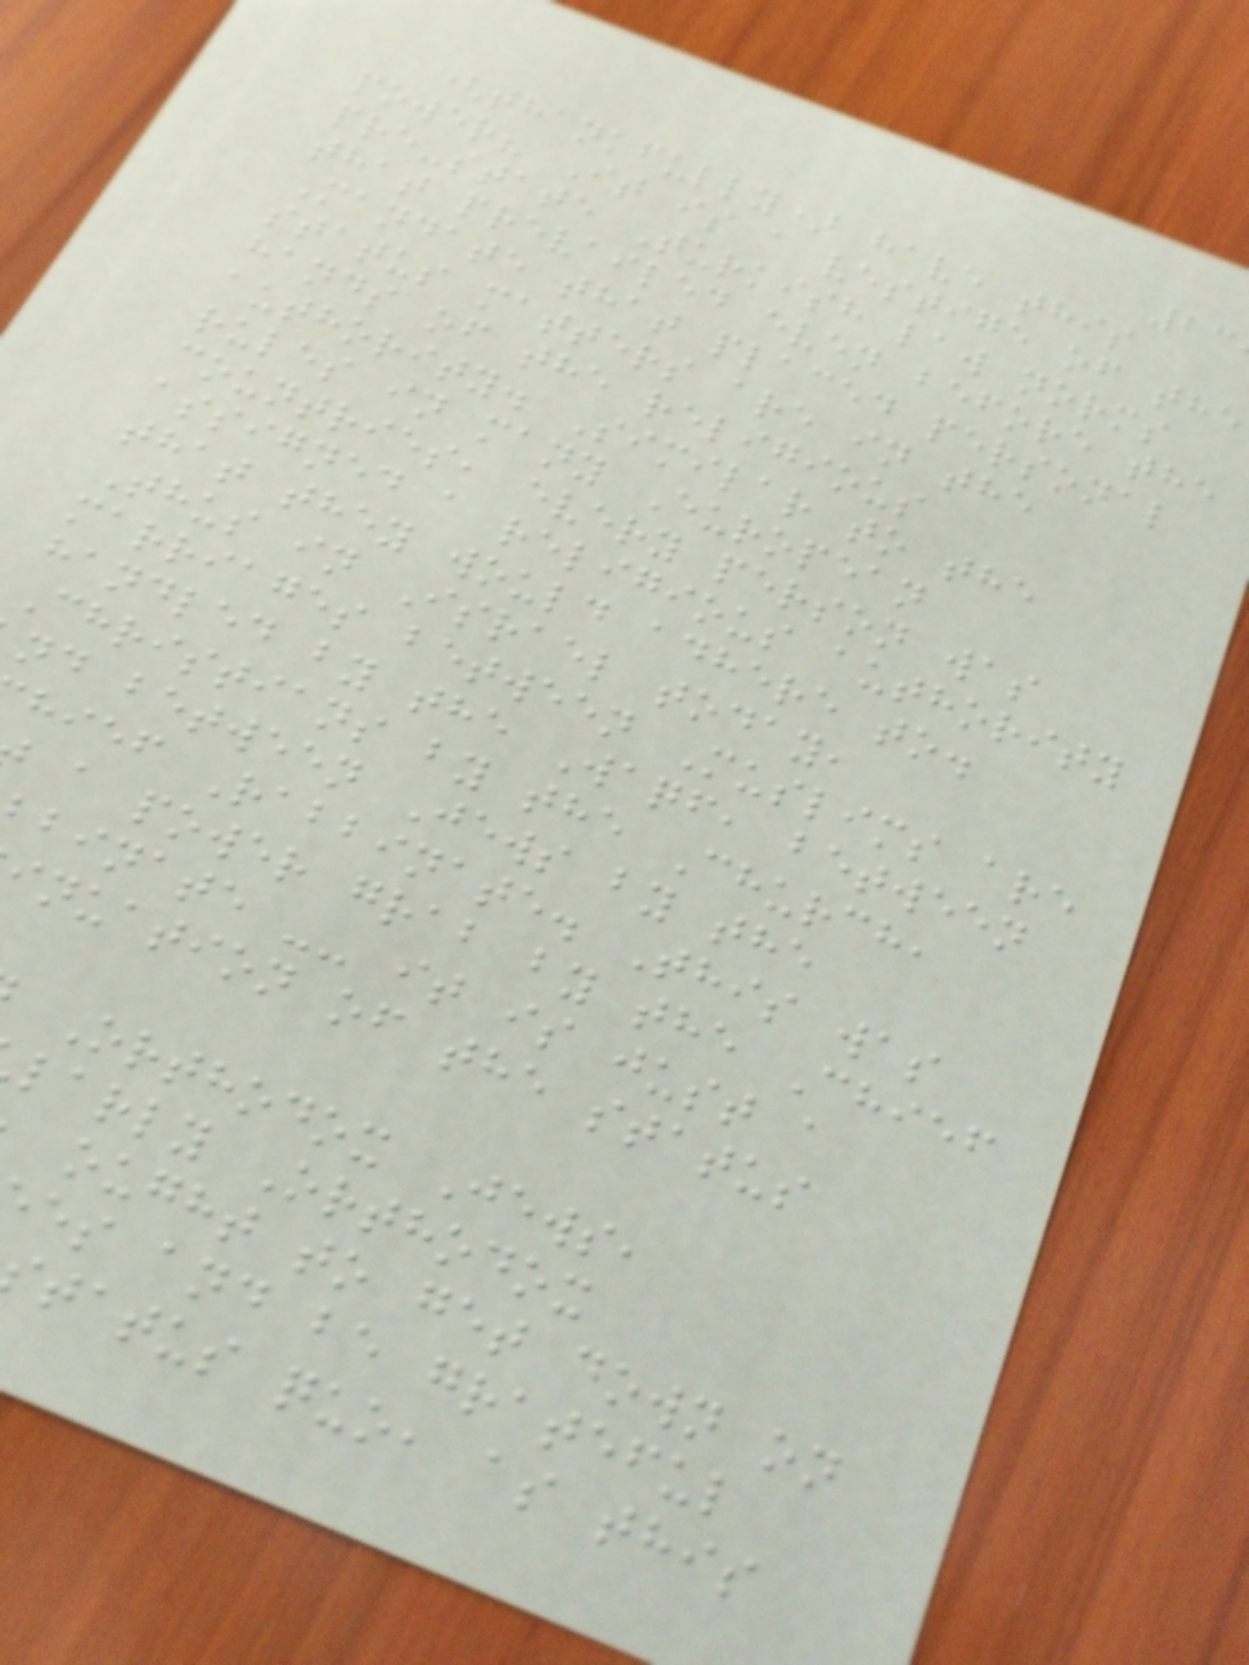(thankfully) have this
power? It is a vestige of the
pre-state Turkish law norms
that prevailed even before the
Mandate that placed personal
status matters are in the
hands of the religious
authority. Similar to the
rules in many European
countries, every person was
assigned a religious authority
that they would adhere to.
Thus in Israel today,
marriages between Muslims are
handled by the Waqf, between
Christians by the Church,
nd between Jews by the
hief Rabbinate. This was
a power grab by the Chief
binate -- it is just a
inuation of the status
Orthodox Jews,
larly Orthodox
ought to get down on
es and be grateful
tatus quo, as this
